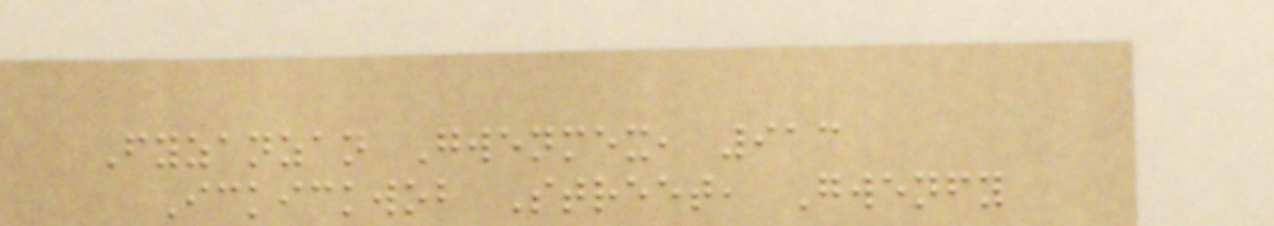Fyzanzan Gwenmex, 913
Ickickwob Street, Gwenfy
